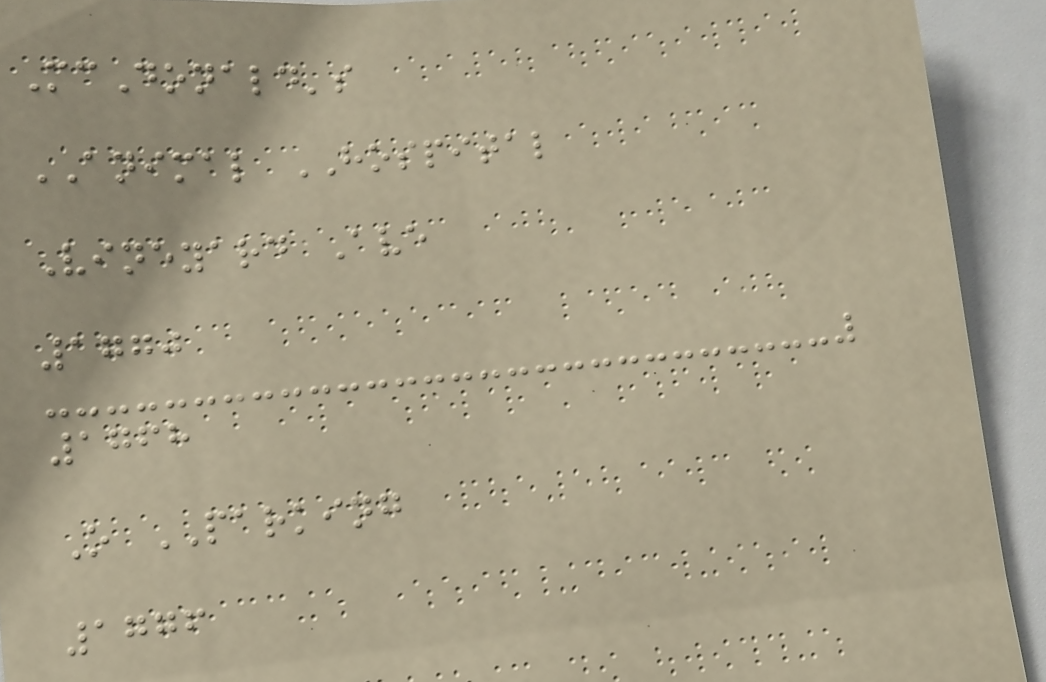McDonald's
ANIMAL HOSPITAL
Vineyard Ave
1770
1768
O PARKING
1776
